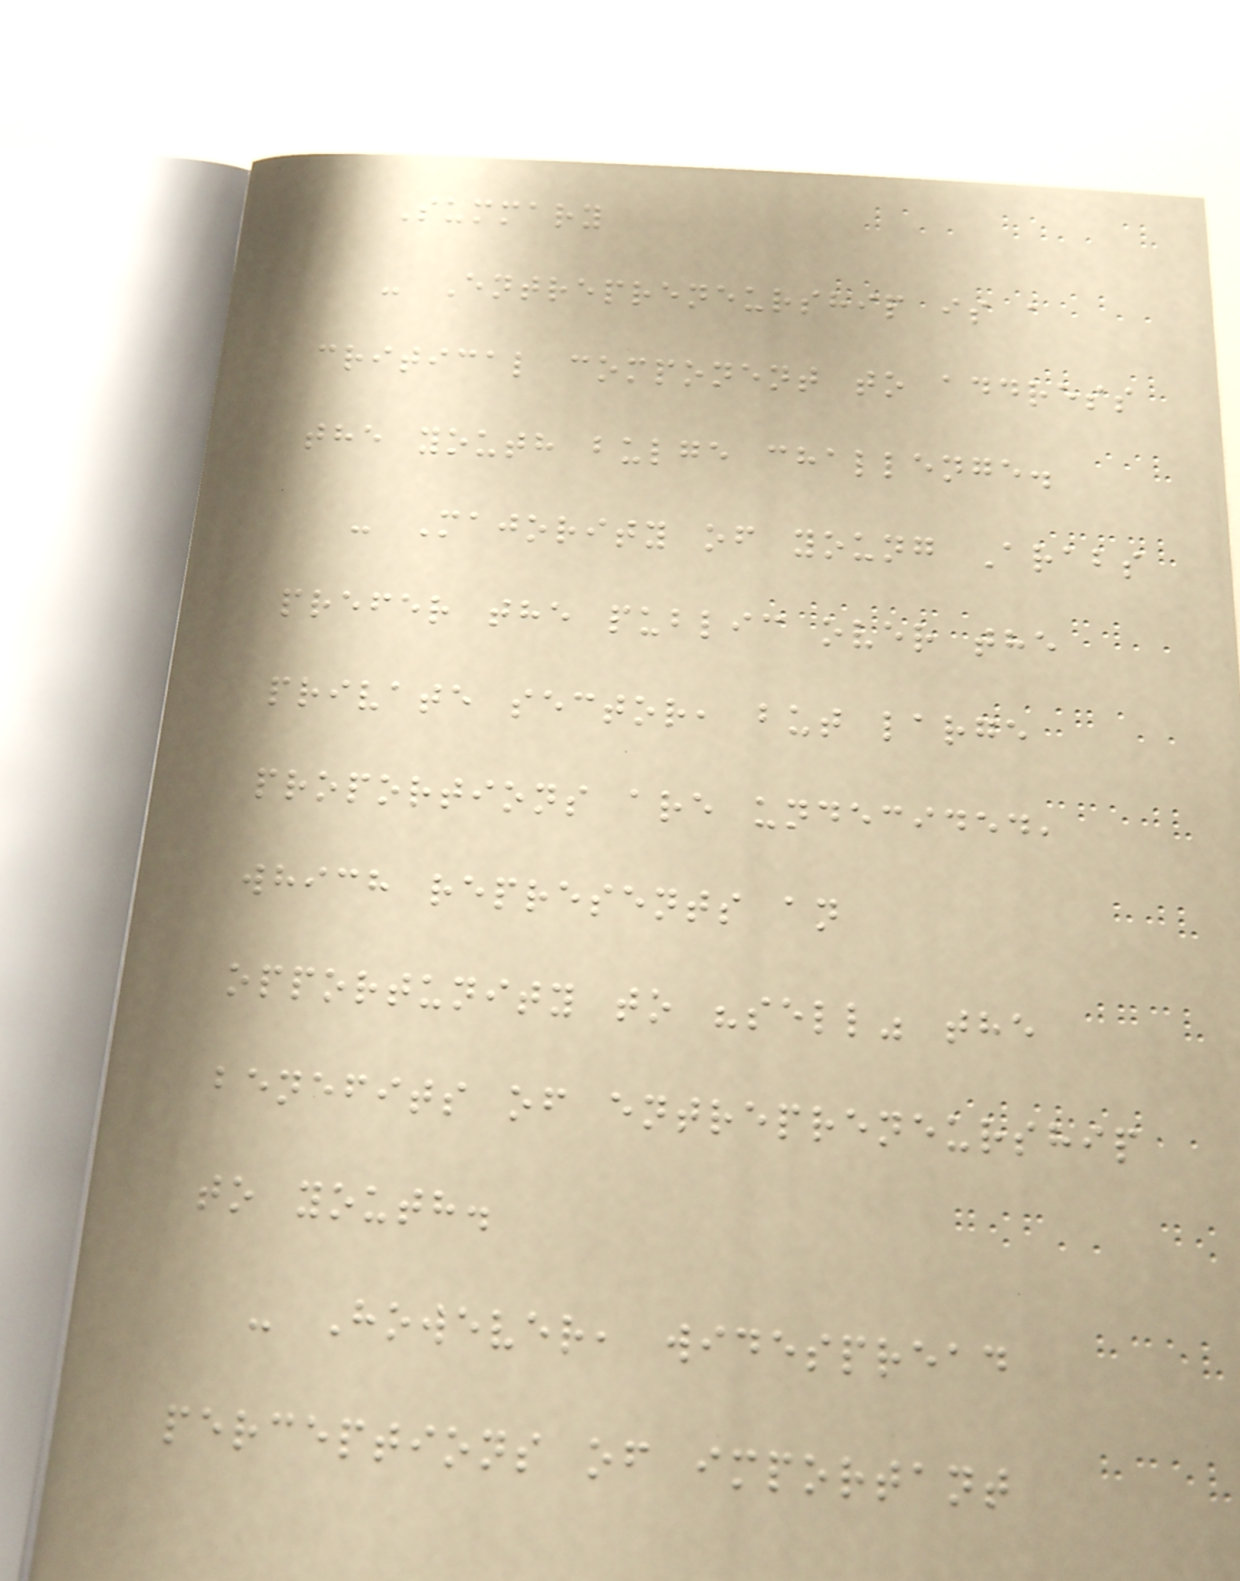Summary
- Entrepreneurship is a
critical component to address
the youth bulge challenge.
- Majority of young Arabs
prefer the public over the
private sector, but large
proportions are undecided,
which represents an
opportunity to "sell" the
benefits of entrepreneurship
to youth.
- However, widespread
perceptions of important
